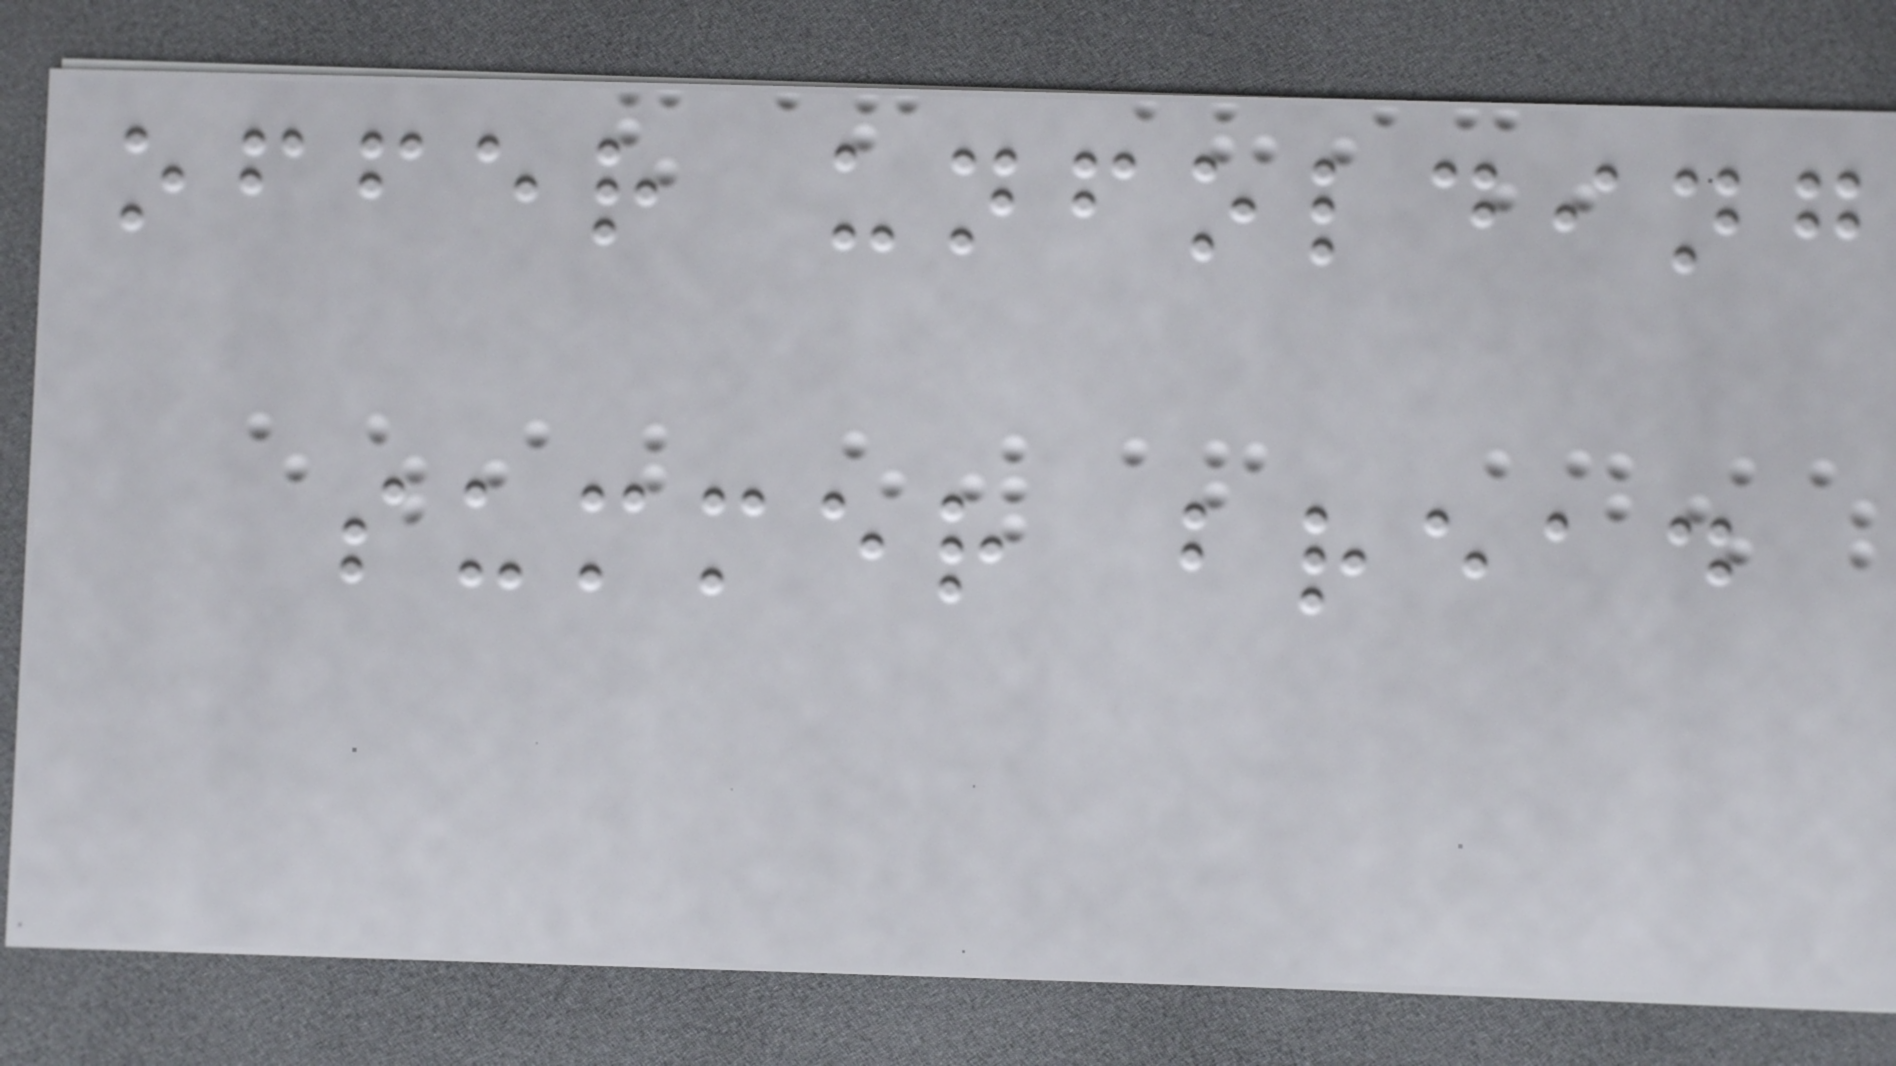offer unfolding
summer bread
